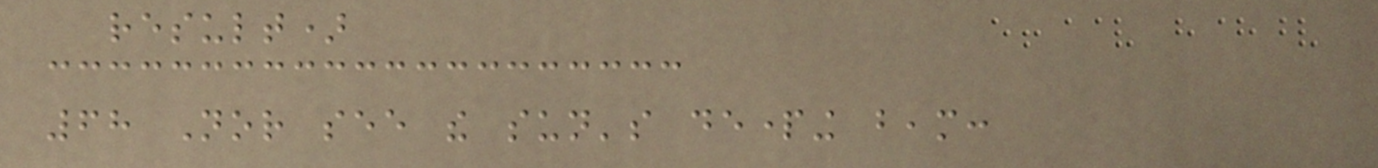result)
68 Nor see the sun's departing beam:
